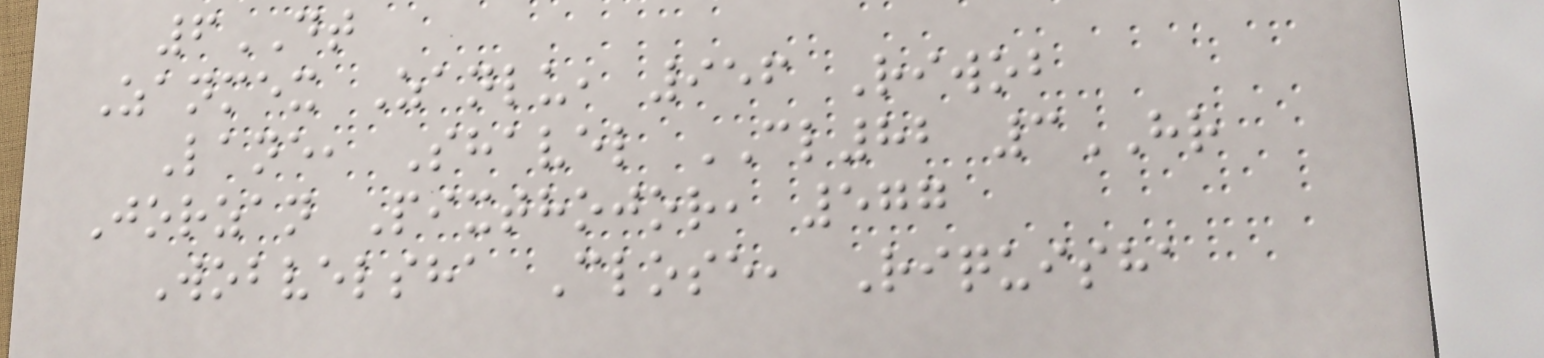6DT
Zanmex Zanlu, 956 Riwob
Lane, Shavel CL82 3HR
Jorzan Pixthojor, 577
Wobvelsha Close, Riquisha
